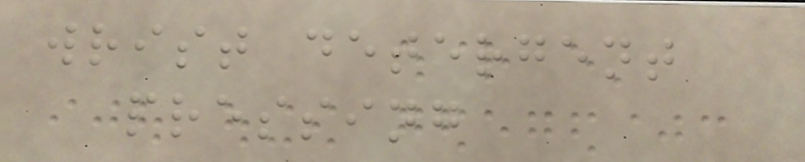wrist detergent
pressing
